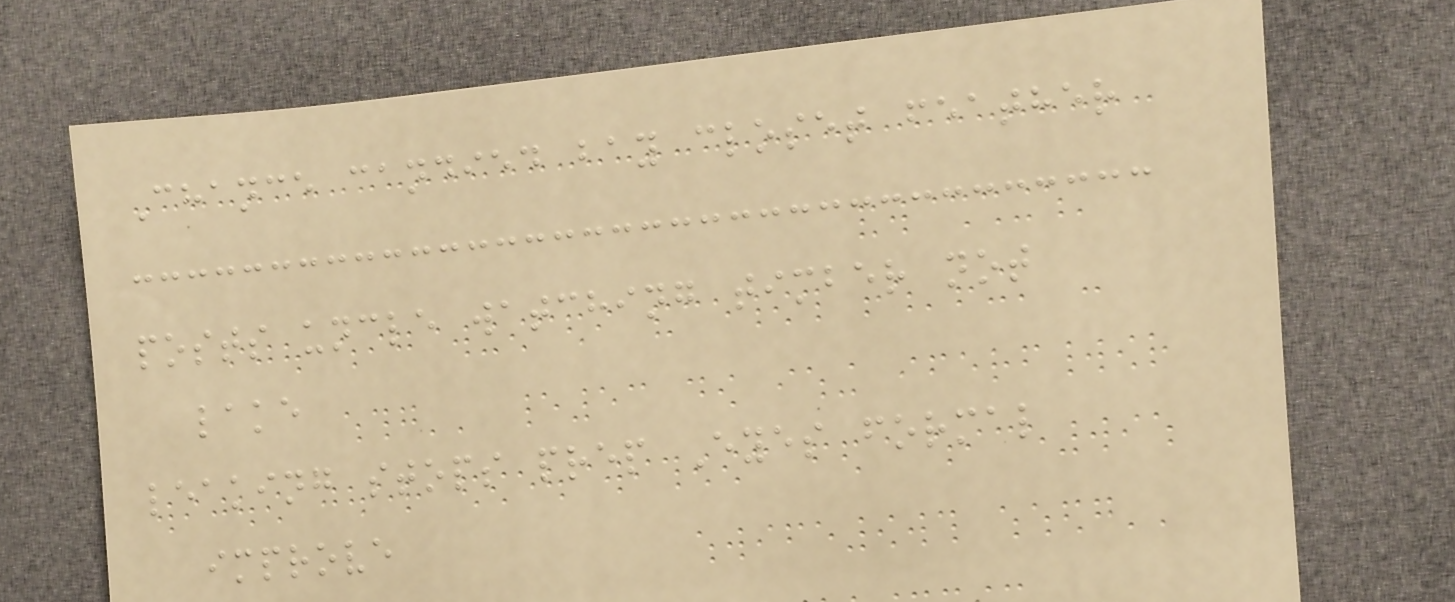Chance candied bay closet feather
posts uncle watching timber not
lake
leaking stops prep Eyes formal
improve
